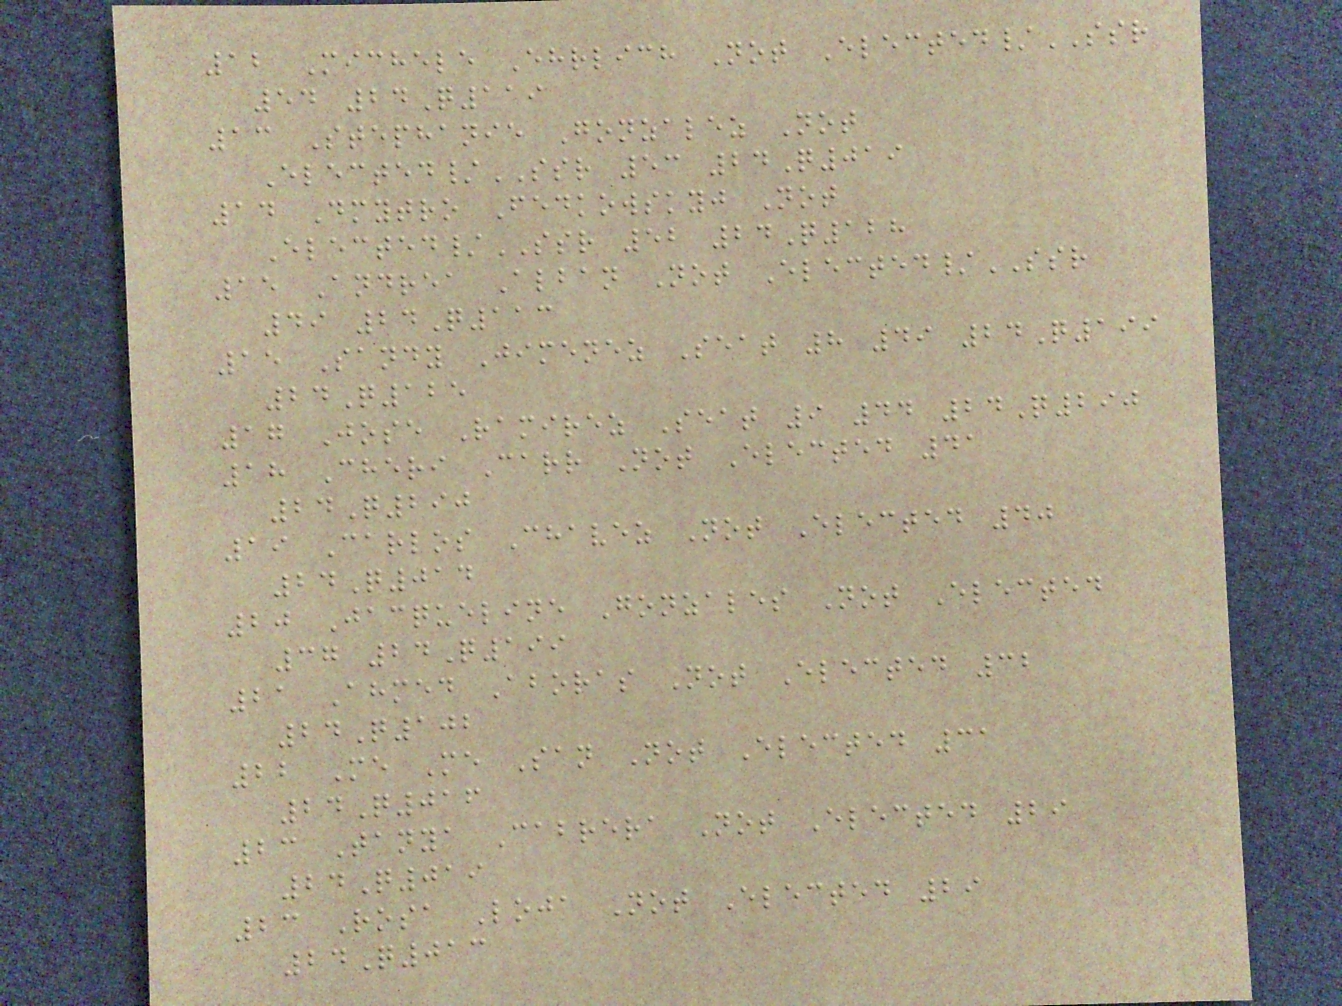12 Michele Ehrlich Not Elected/SSR
54 24Q119
13 Stephanie Gonzalez Not
Elected/SSR 53 24Q019
14 Dmytro Fedkowskyj Not
Elected/SSR 52 24Q128
15 Andrea Alban Not Elected/SSR
49 24Q113
15 Sandy Jimenez Seat 8 49 24Q199
24Q125
17 Jose Ramirez Seat 9 44 24Q290
18 Cheri Carr Not Elected 41
24Q290
19 Carlos Chavez Not Elected 40
24Q014
20 Jacqueline Gonzales Not Elected
37 24Q199
21 Ahmed Aboras Not Elected 32
24Q102
22 Me Me San Not Elected 31
24Q016
23 Tanya Cabrera Not Elected 29
24Q019
23 Rosa Loja Not Elected 29
24Q013
